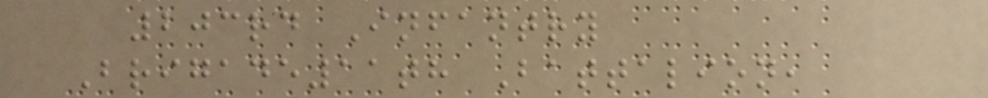203rd Infantry
Brigade11th Battalion,
